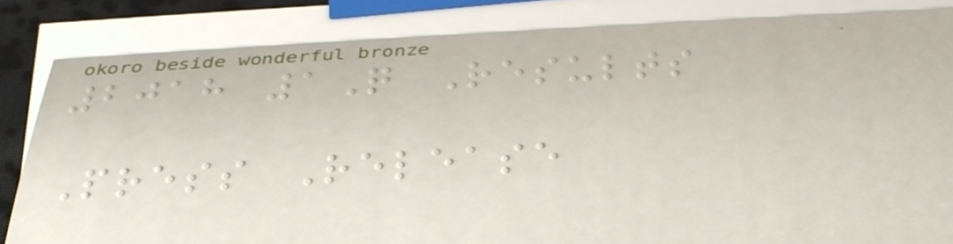2018 1Q Results
Press Release
